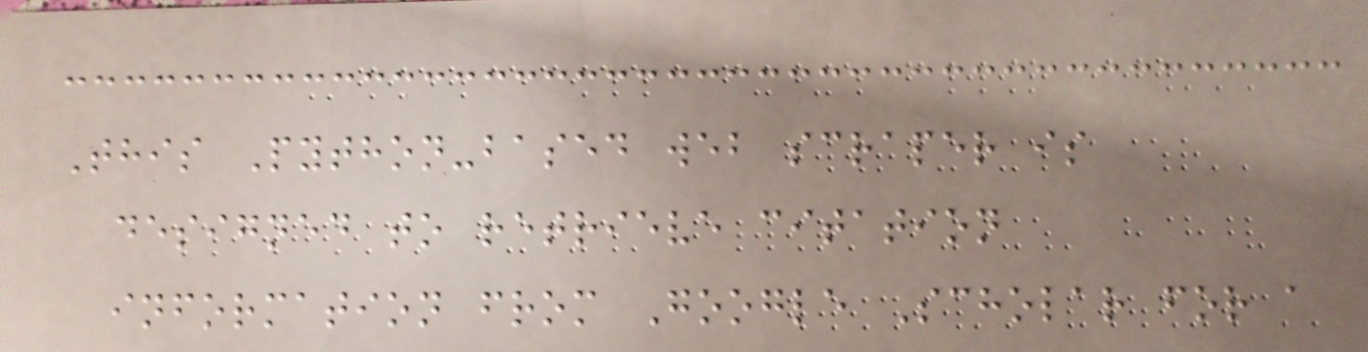This Python-based web scraper is
designed to retrieve citation
information from Google Scholar for a
